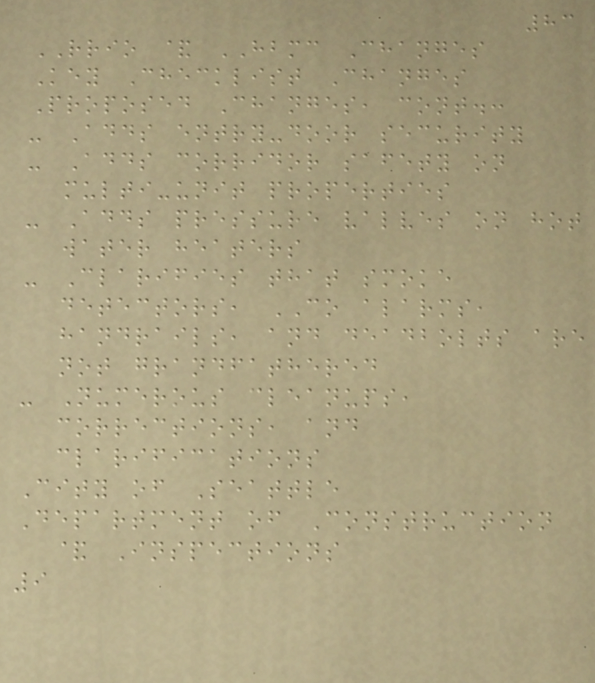83
RRIO & HBMC Changes
Key Checklist Changes
Proposed Changes, cont.:
- Adds entry-door security
- Adds corridor safety on
multi-unit properties
- Adds pressure valves on hot
water heaters
- Clarifies that smoke
detectors, CO alarms,
handrails, and deadbolts are
not grandfathered
- Numerous cleanups,
corrections, and
clarifications
City of Seattle
Department of Construction
& Inspections
9
